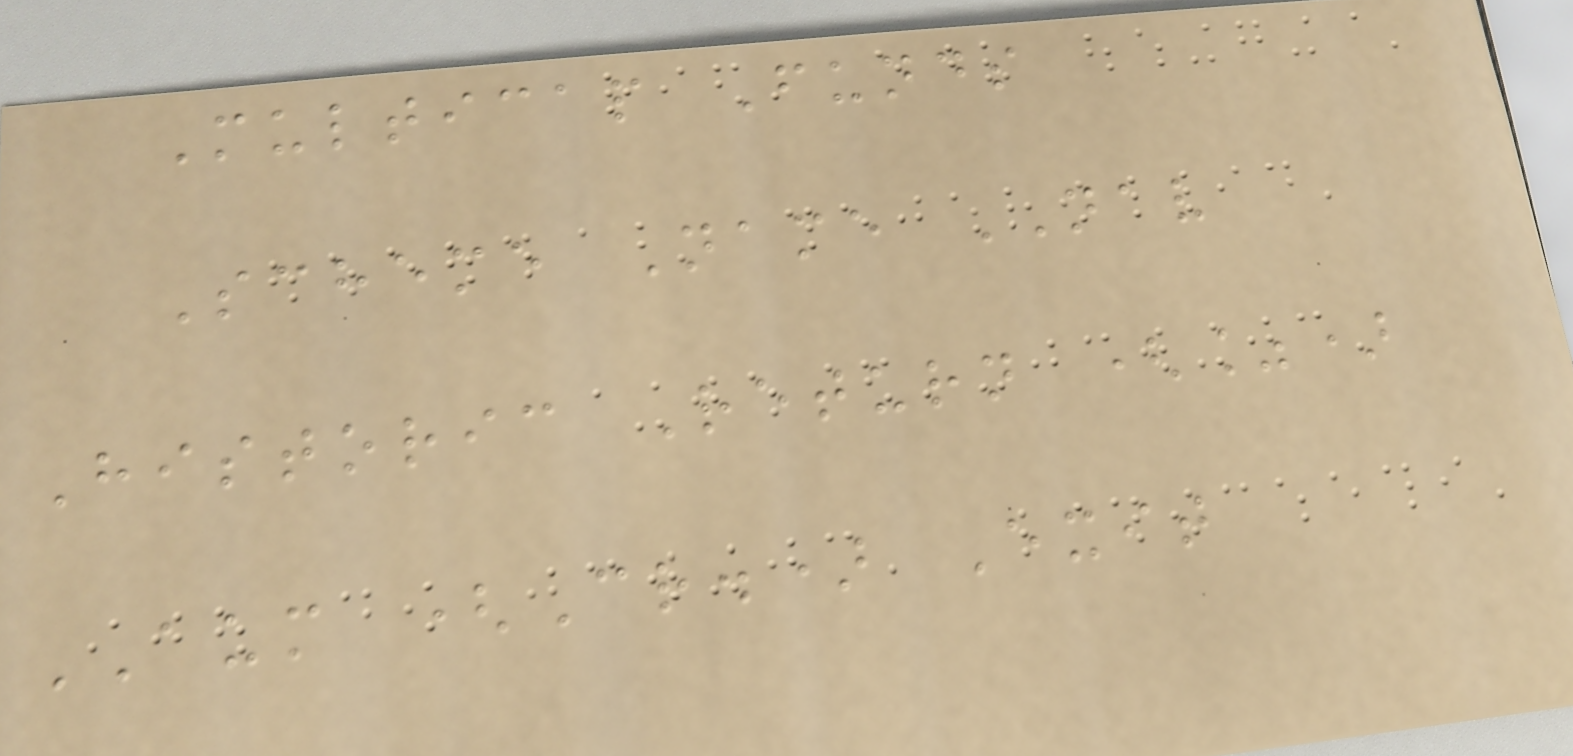Multicap Funds
Scheme Name NAV
Historic Return (%)
AUM (Cr.) Exit
